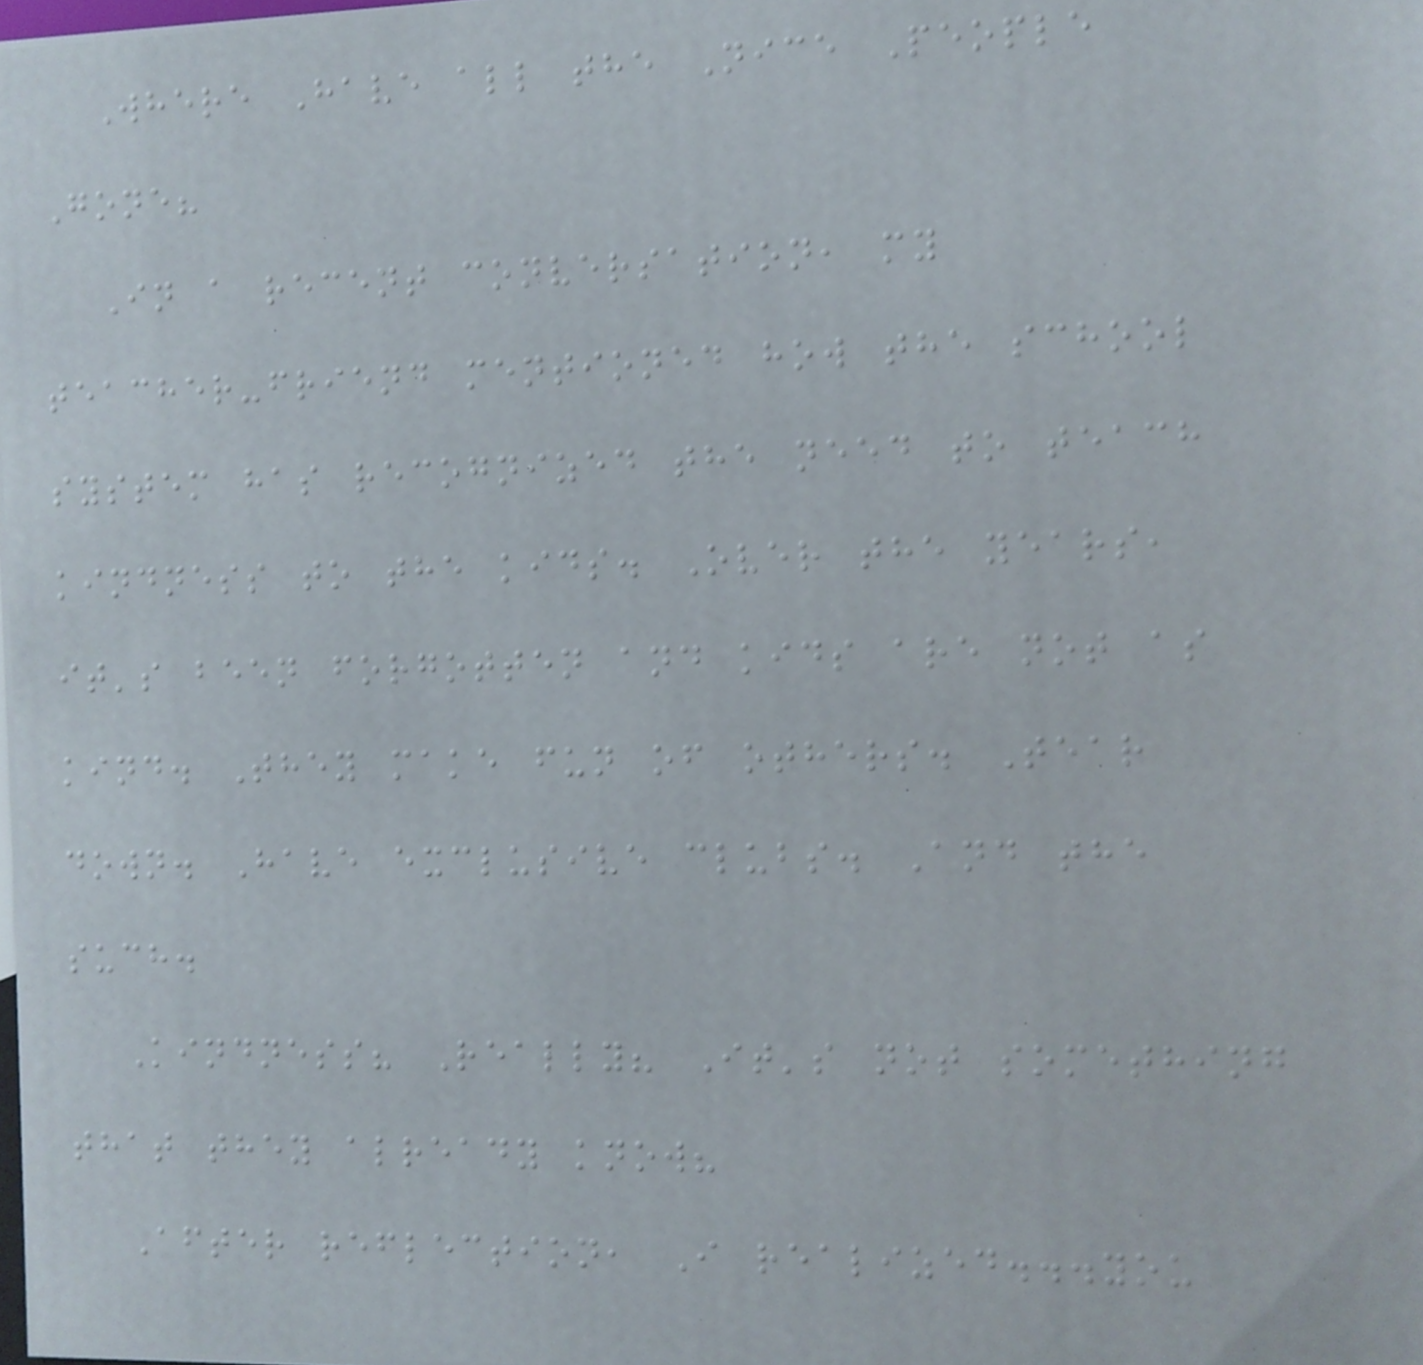Where Have all the Nice People
Gone?
In a recent conversation, my
teacher-friend mentioned how the school
system has recognized the need to teach
kindness to the kids. Over the years,
it's been forgotten and kids are not as
kind. They make fun of others. Tear
down. Have exclusive clubs. And the
such.
Kindness? Really? It's not something
that they already know?
After reflection, I realized...you
